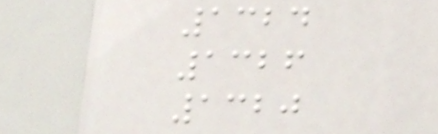1324
1326
1320
